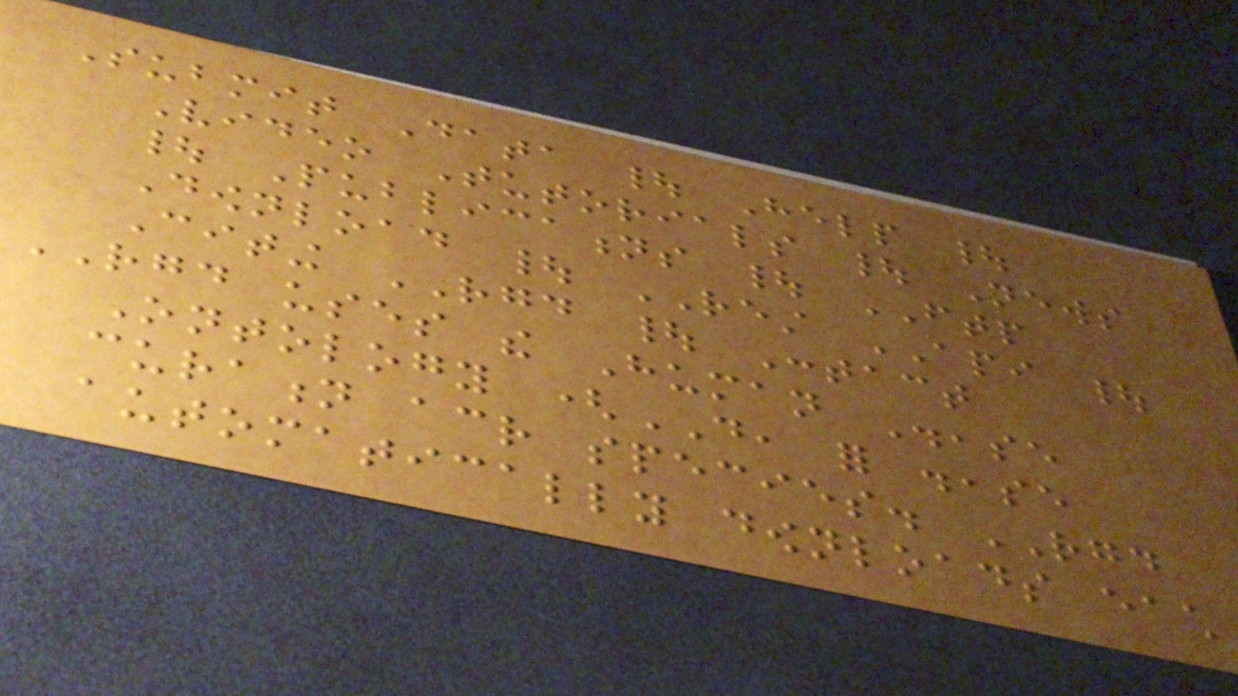Submit Data | Help |
Video Tutorials | News
| Publications | FTP
Download | REST API |
Citing RGD | Contact
RGD uses the Human Disease
Ontology (DO, for disease
curation across species. RGD
automatically downloads each
